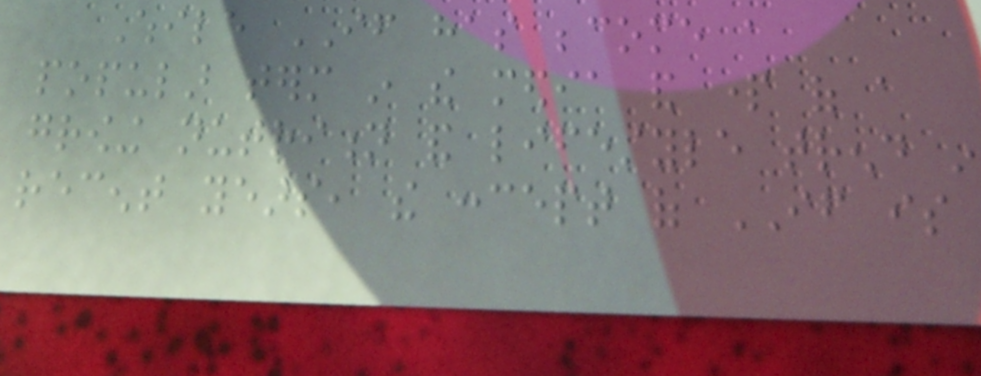While IF has become a
popular term in the media and part of a
growing nutrition and lifestyle trend in
recent years, the concept of IF is
